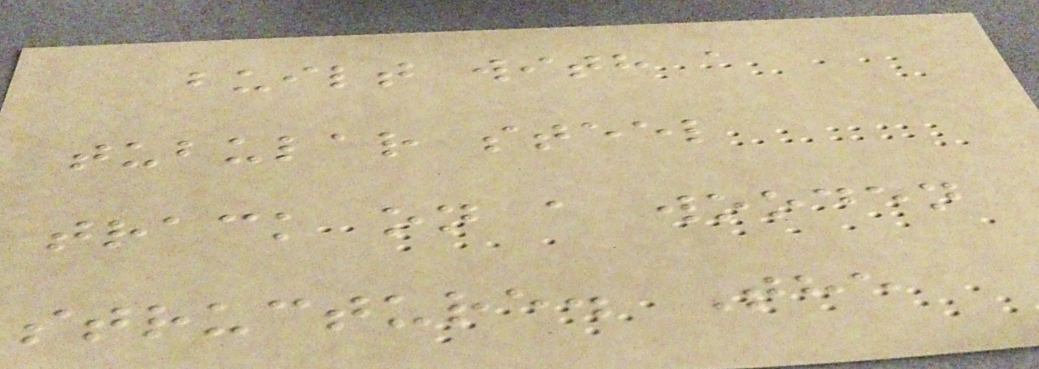built with a
tubular steel
track on a wooden
structure. The
